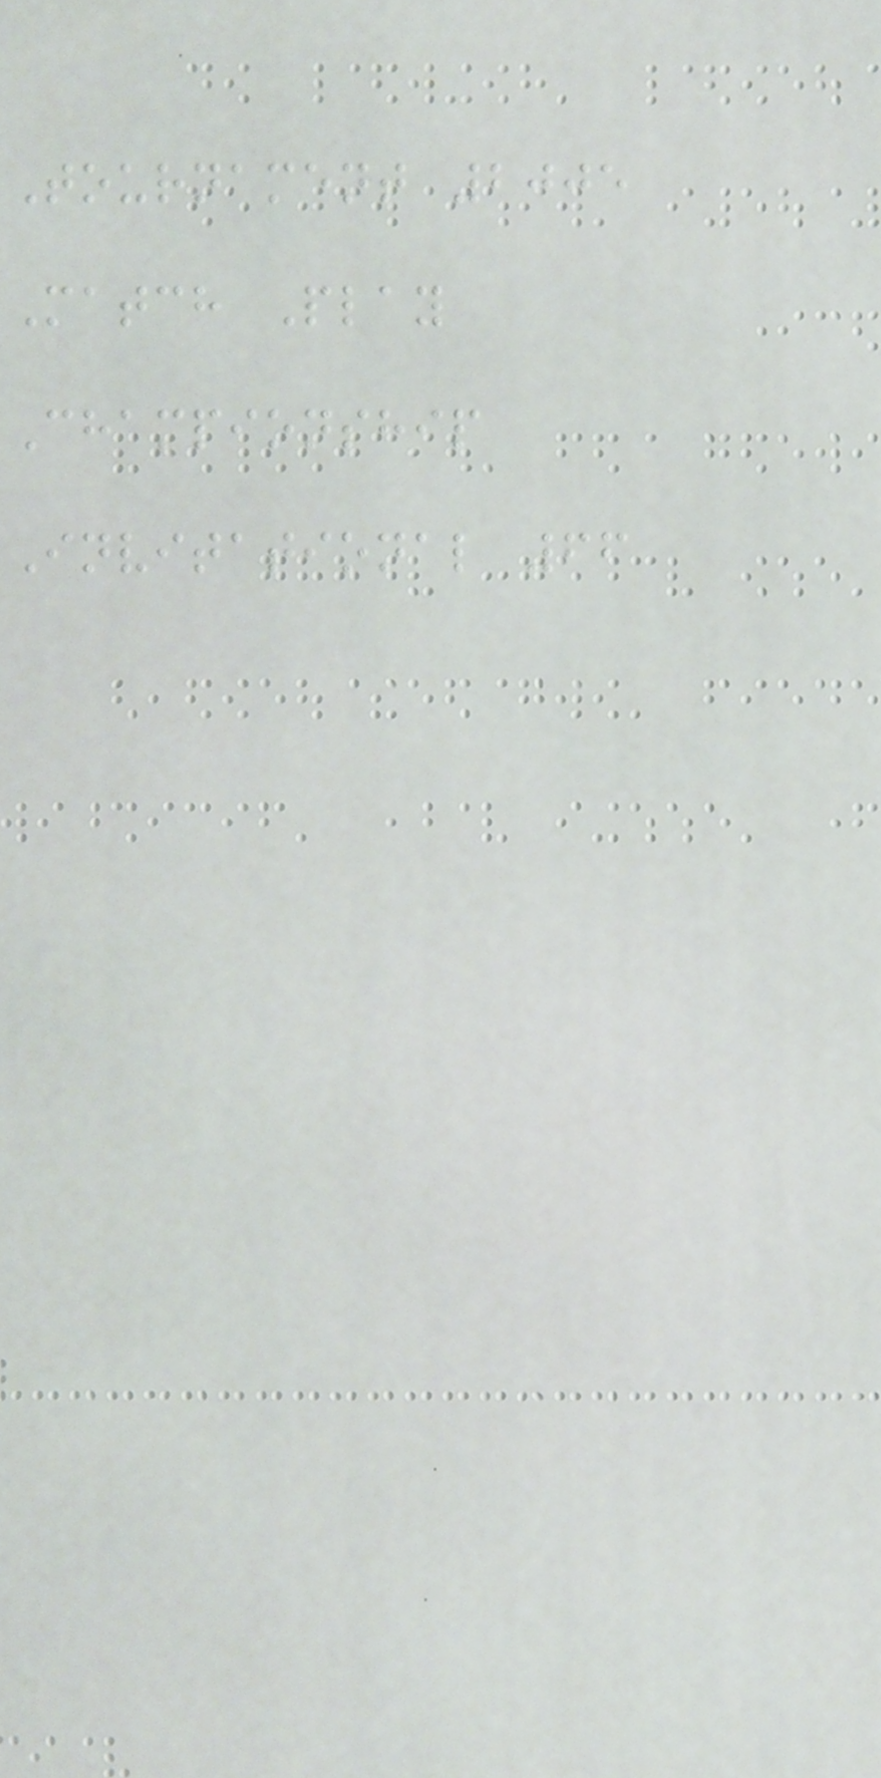Tournament 2005
Match Play
Championship
Invitational 66
